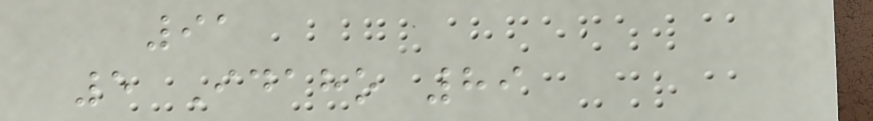91
5 Idaho 89
